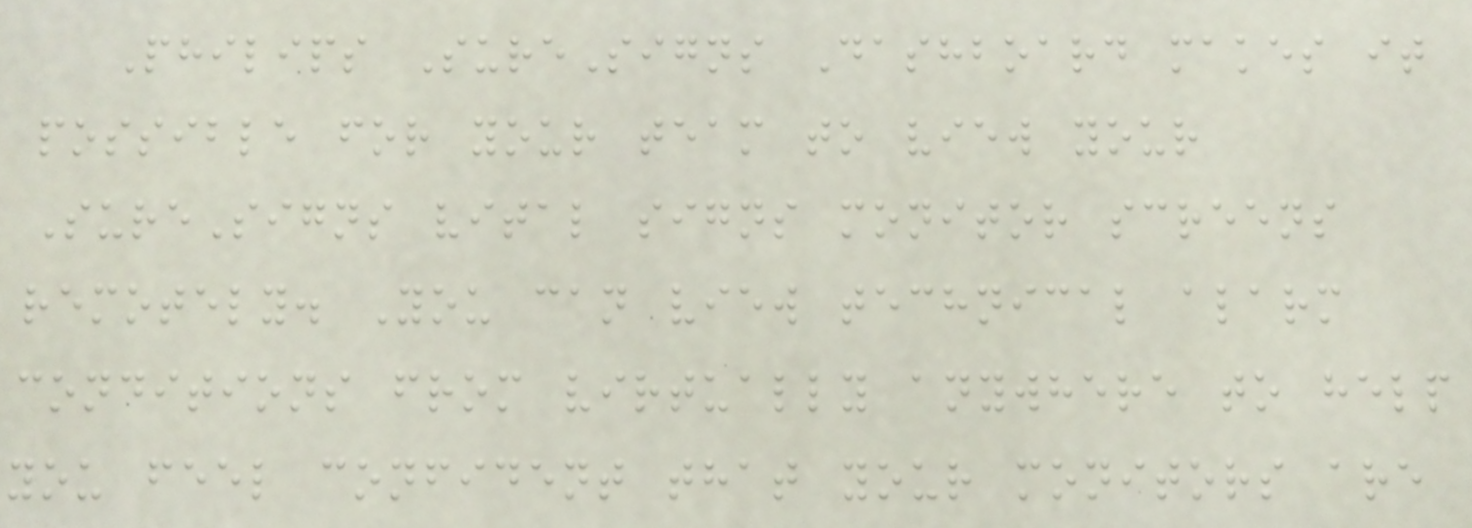Philips SureSigns Dashboard makes it
possible for your team to view your
SureSigns vital signs monitor screens
remotely. You can view technical alarm
conditions from virtually anywhere to help
you feel confident that your monitors are
